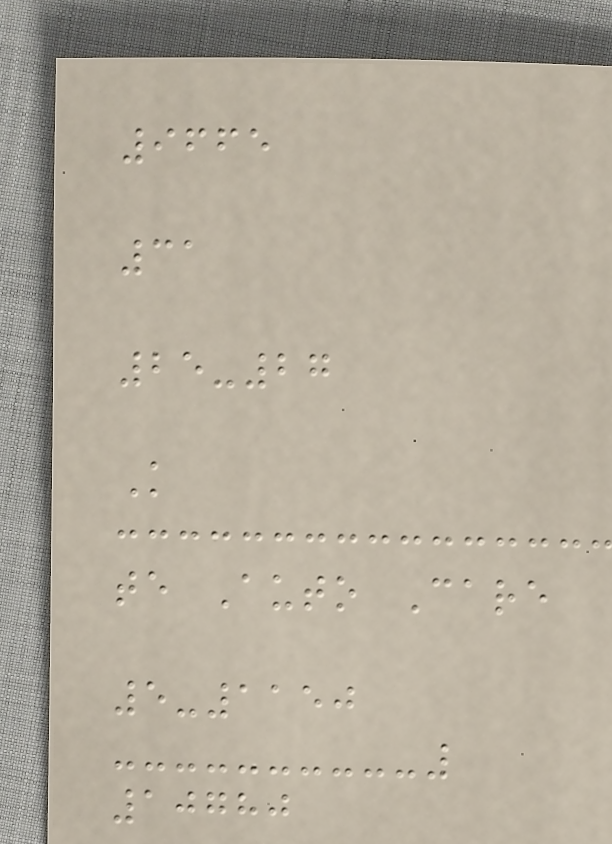9665
31
25-27
K
te Auto Care
5-1150
10780
